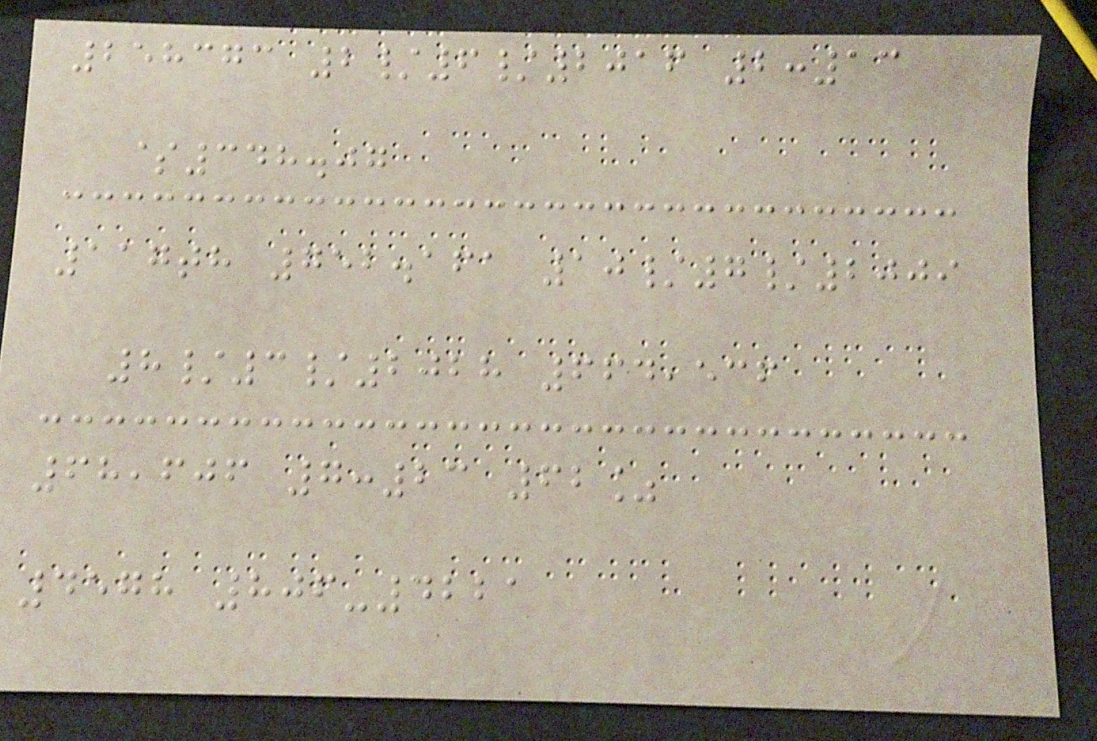258373 2/6/2016 2:13
$348.07
117th 752.161 10/7/2009
8/3/2028 664,536
68,606 7:23 62%
4578 806-4221
